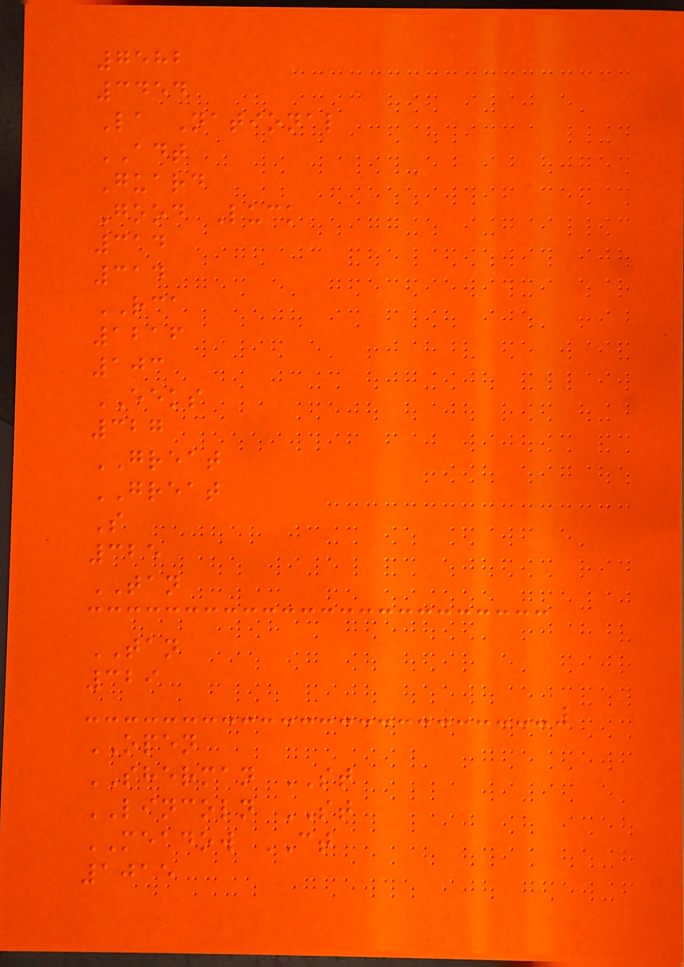7582
3454
La National
ADT
Guard
Good Luck
314
314
RCA
1216
103
EEKS
327
GREAT
GREAT
S
325
TAN
TAN
329
OPEN
SHERMAN ST
LINCOLN ST
MEADOW CT
1015
